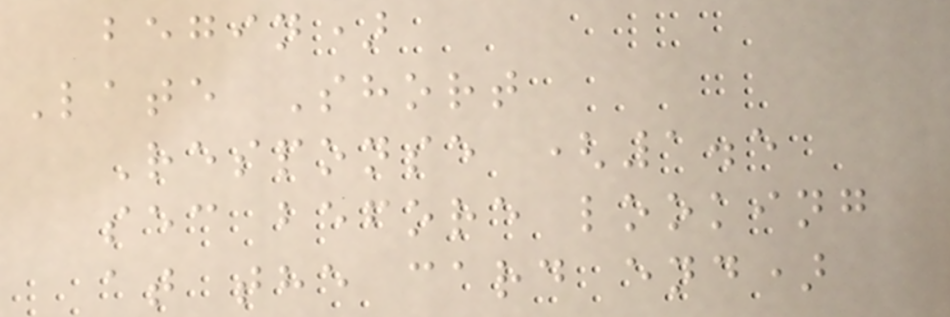begin)
Late Short
Response (1.5
sec before looking
at the card end)
